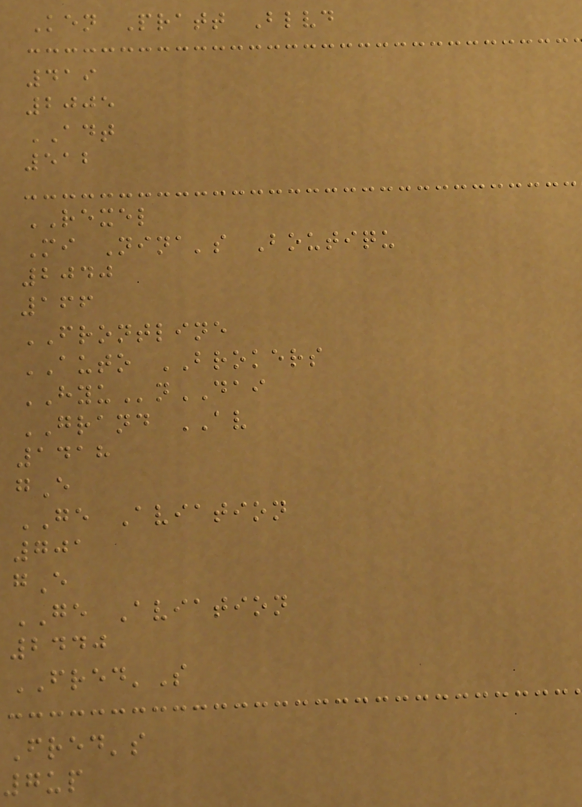Ken Pratt Blvd
419
2005
ADT
512
REXEL
Mi Nina's Boutiqu
2040
166
FRONTLINE
AUTO BROKERS
HYUnDAI
GRAND AV
1418
gE
GE Aviation
701
gE
GE Aviation
2440
FRED'S
Fred's
7up
